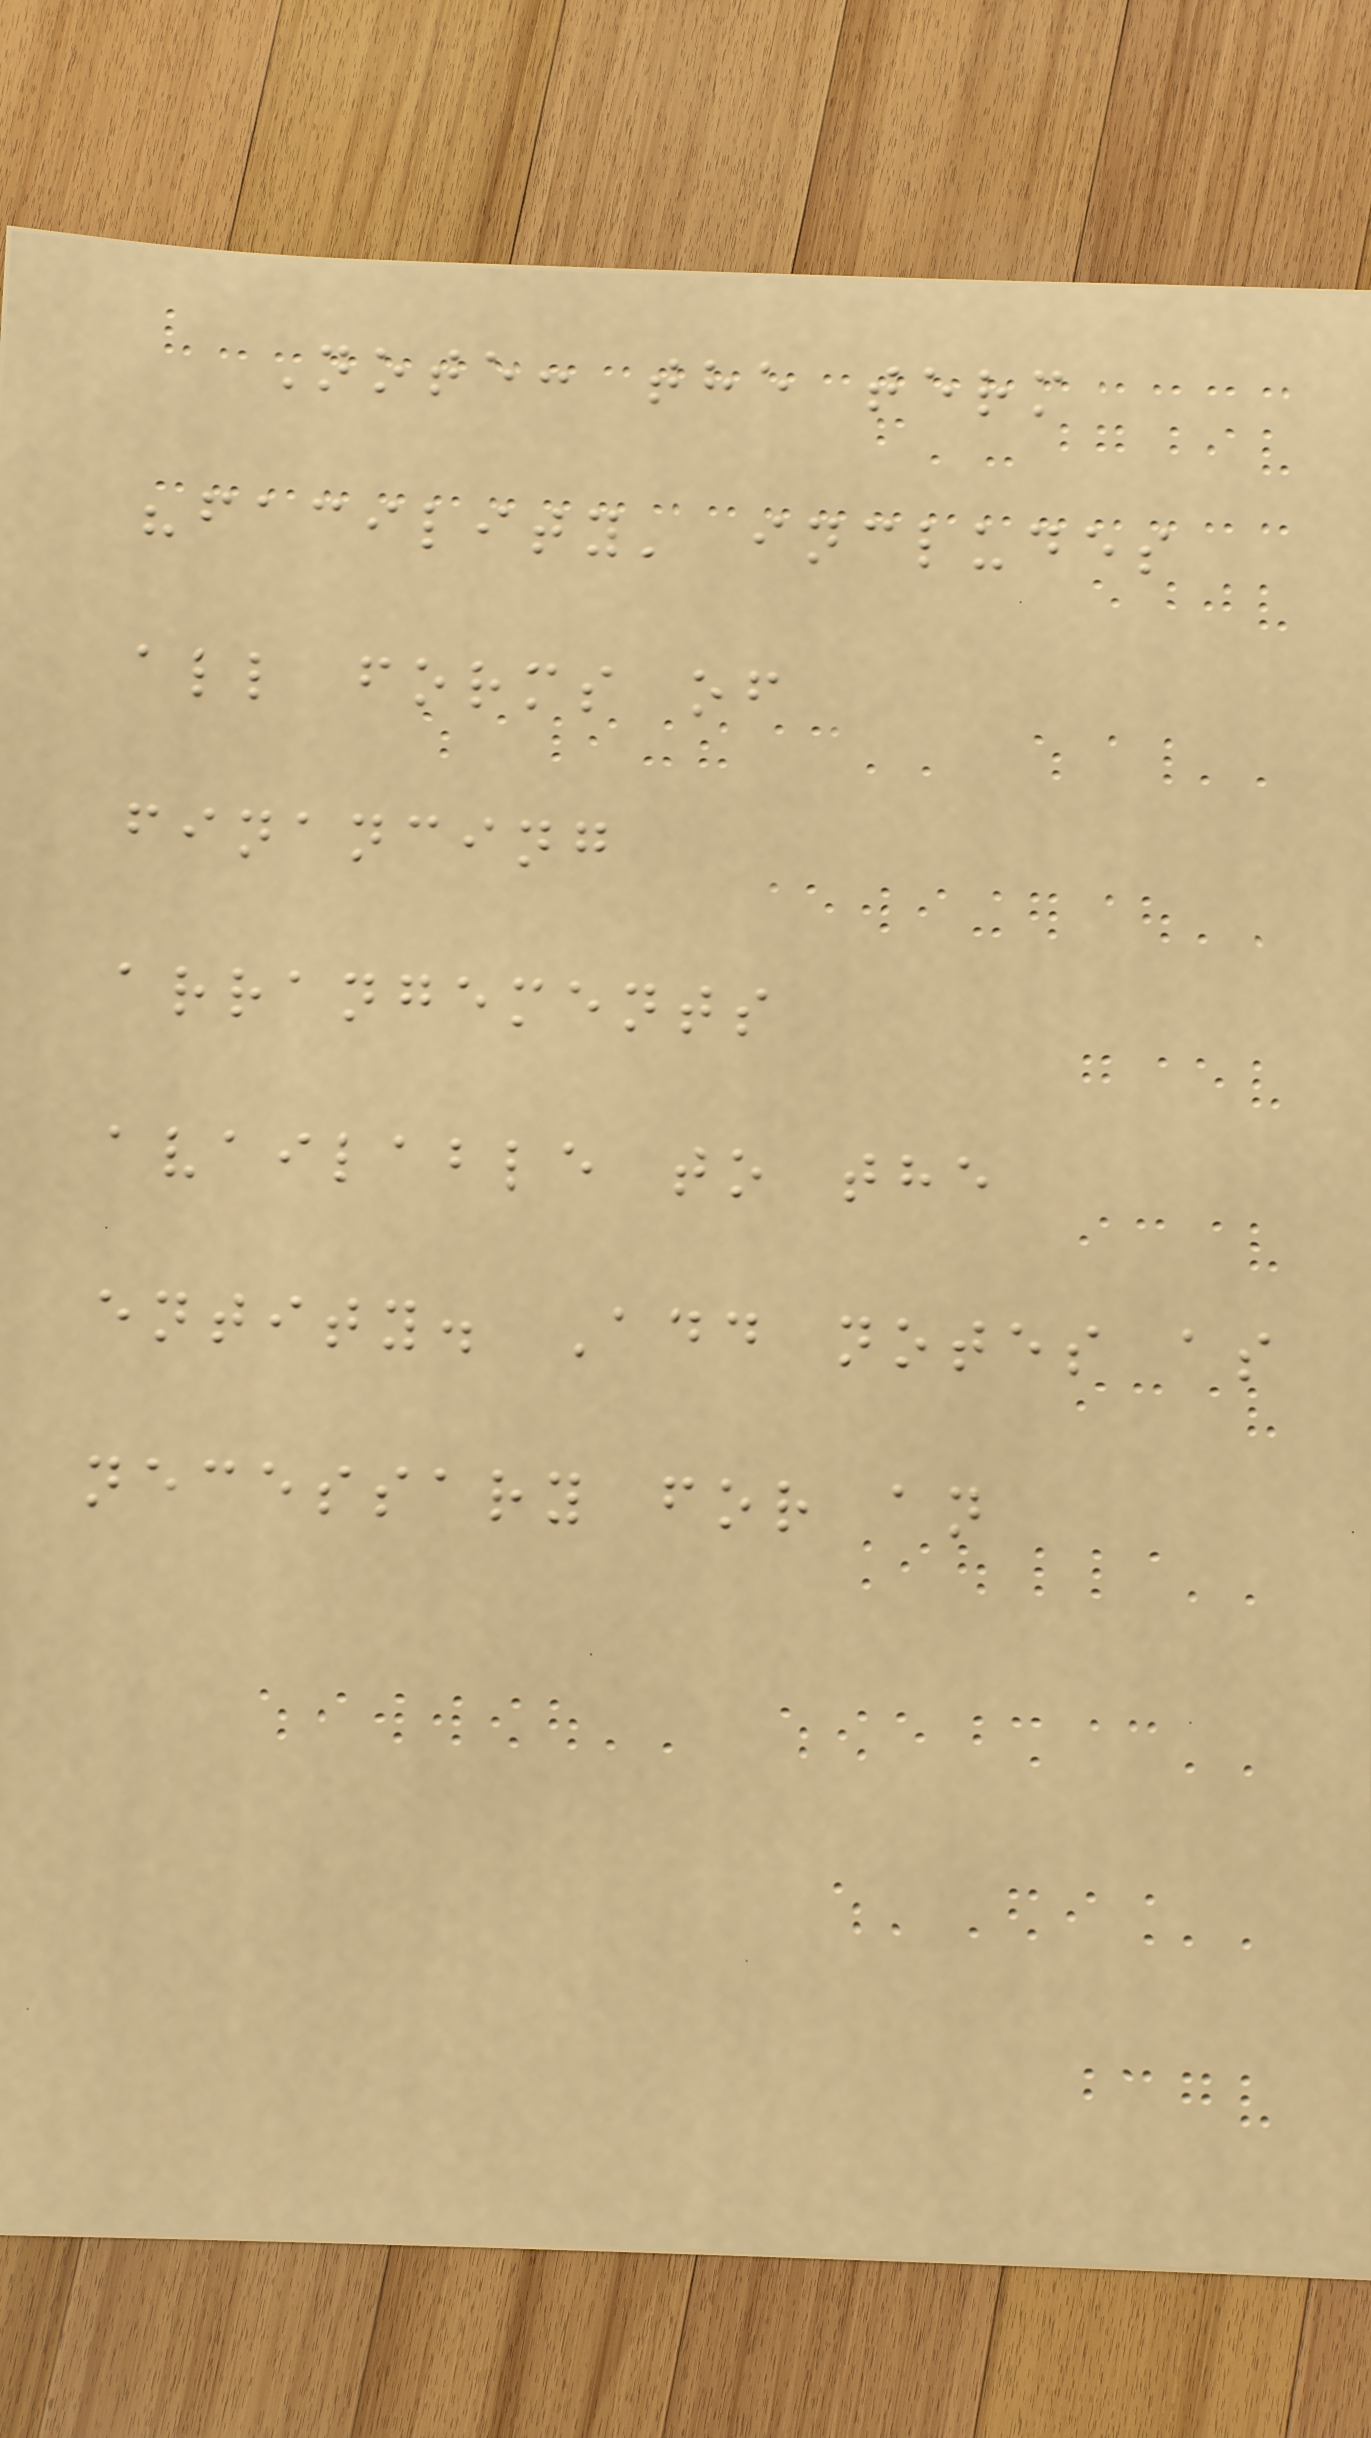Note: the term
"facility' includes
all forms of
financing
arrangements
available to the
entity. Add notes as
necessary for an
